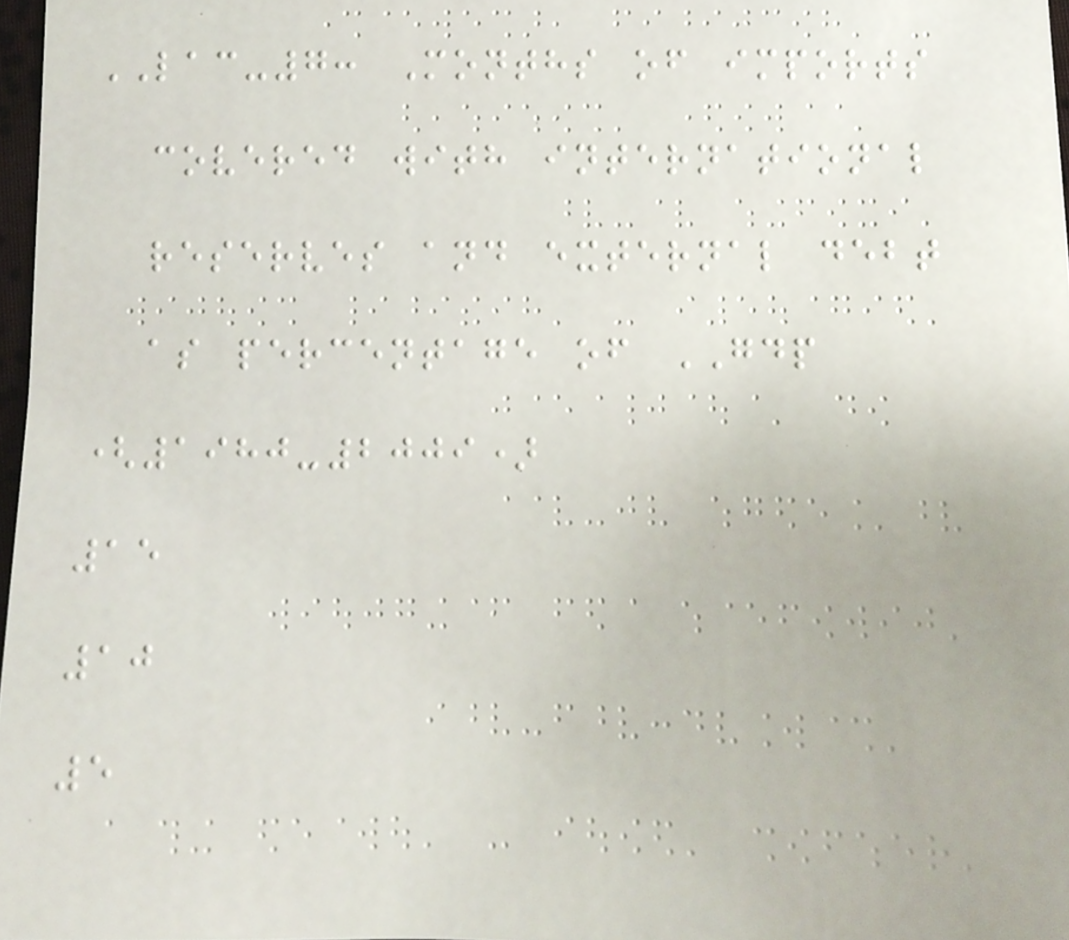LAC-7: Months of imports
covered with international
reserves and external debt
as percentage of GDP
(1980-2009)
15
10
5
